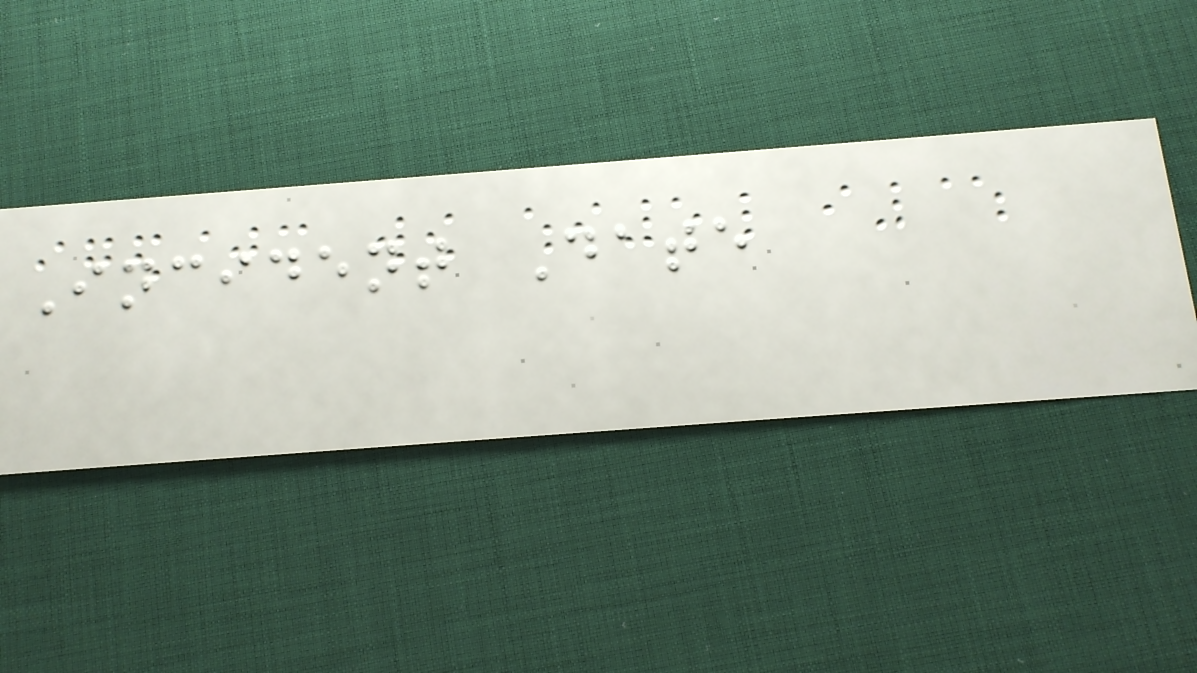Incident Date
